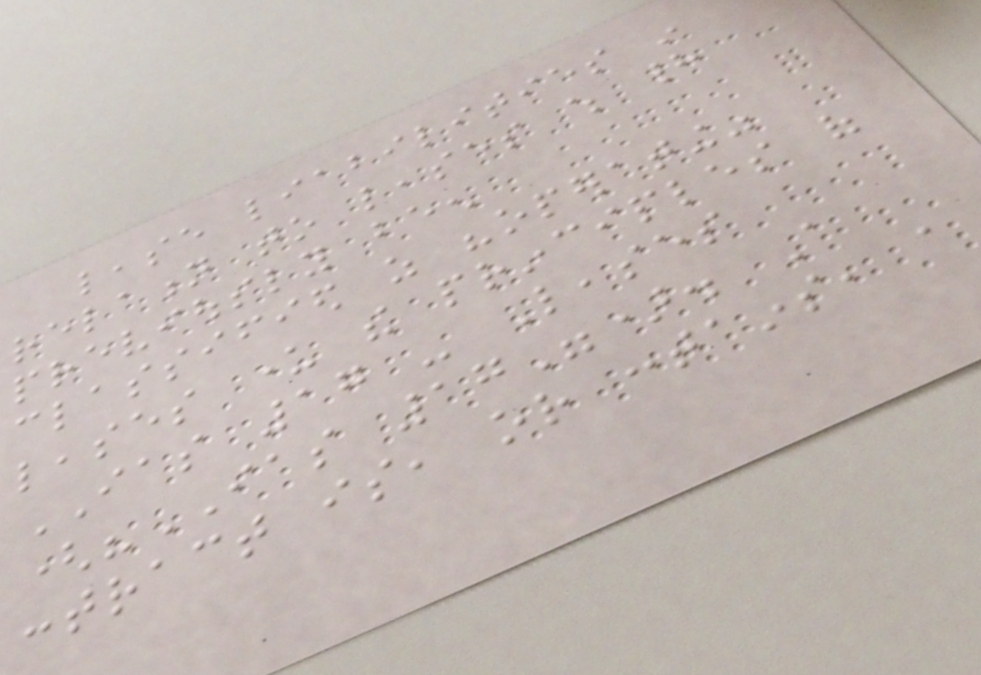lease liabilities in
relation to leases which had
previously been
classified as "operating"
leases under the principles of
IAS 17 - Leases
("IAS 17"). A
contract is, or contains, a
